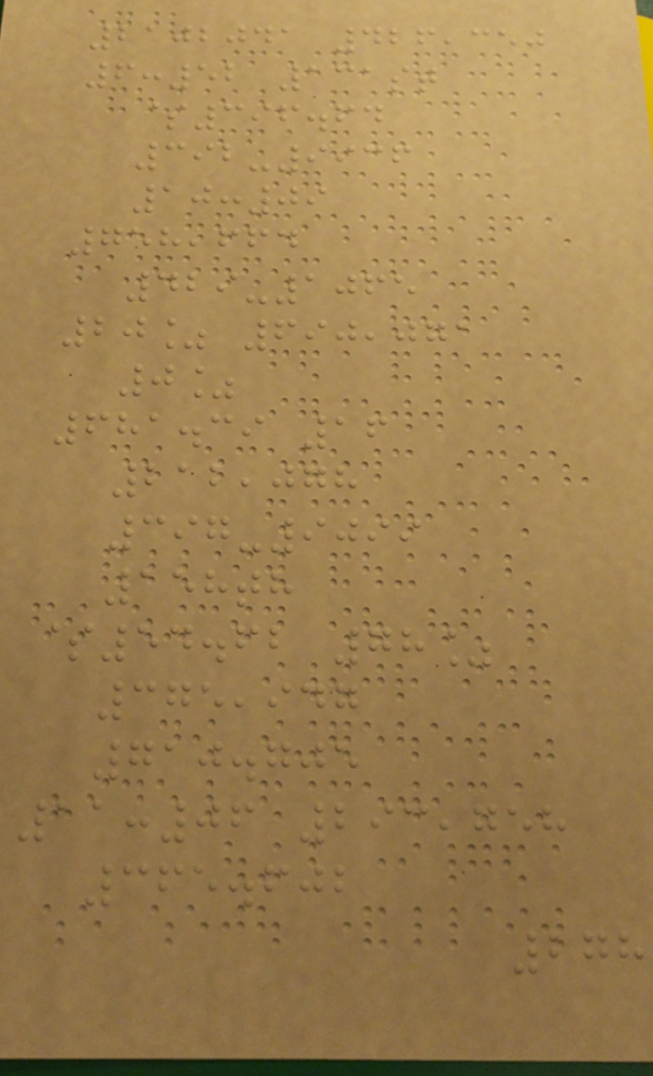2102041 426,350
6:52 131st
$396.64
392-9936
10:09
758,664
429-1065
20% 690,071
0%
681.39 16
212,078
397-9099
158th
$54.62 78%
375,947
710.705
11:06 293,758
365.602
278
